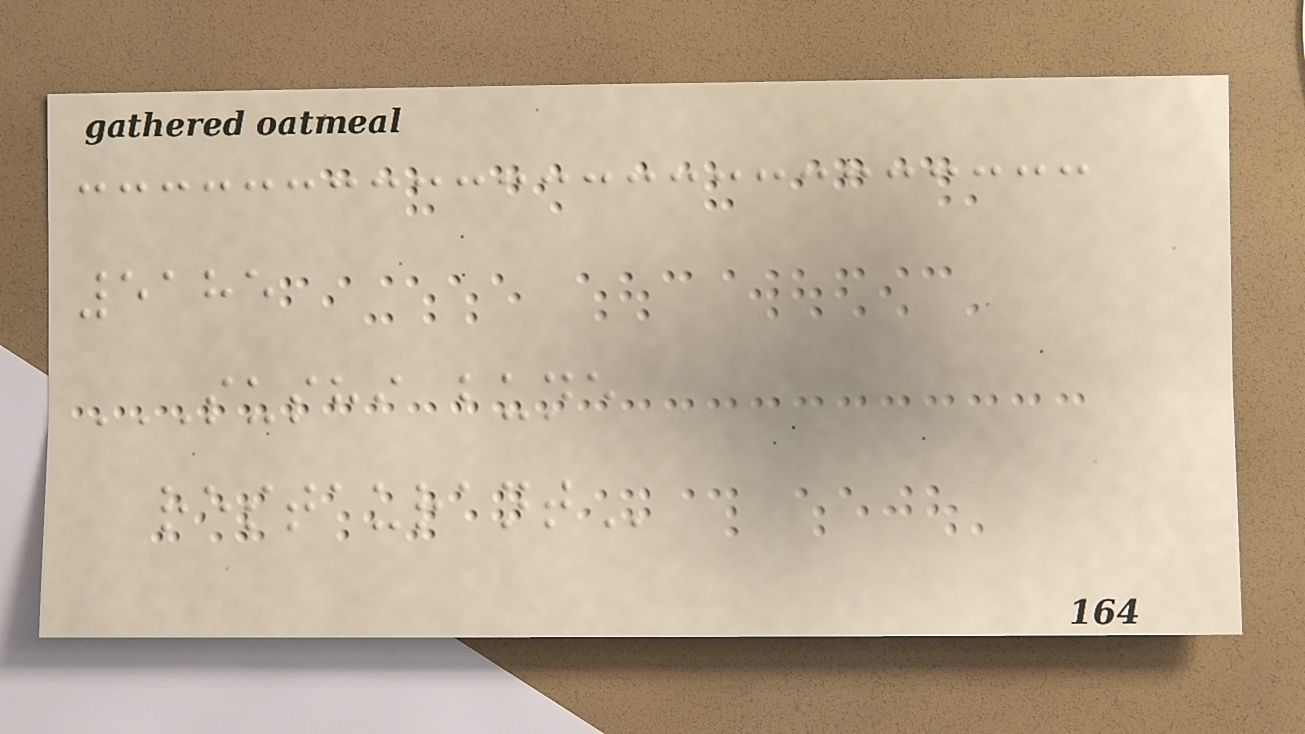5185
SUSHI BUNE
RESTAURANT
